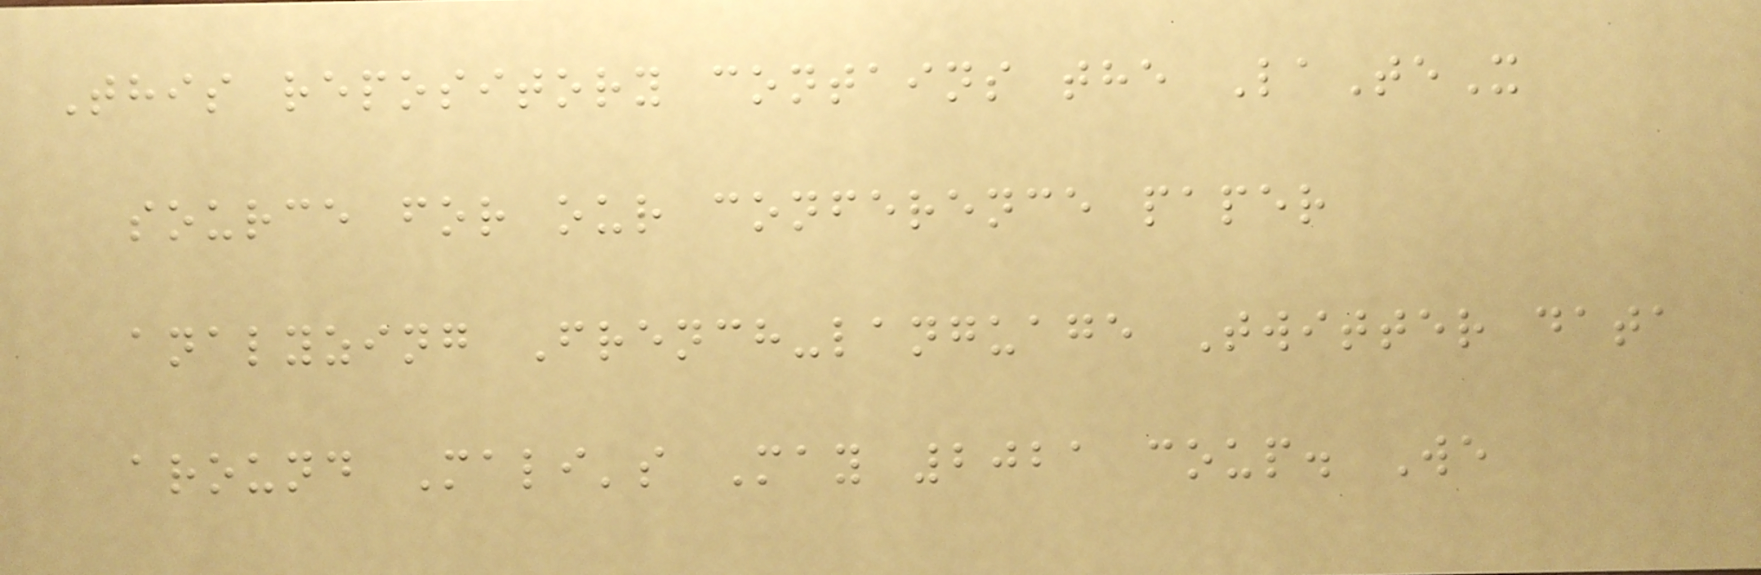This repository contains the LaTeX
source for our conference paper
analyzing French-language Twitter data
around Mali's May 2021 coup. We
